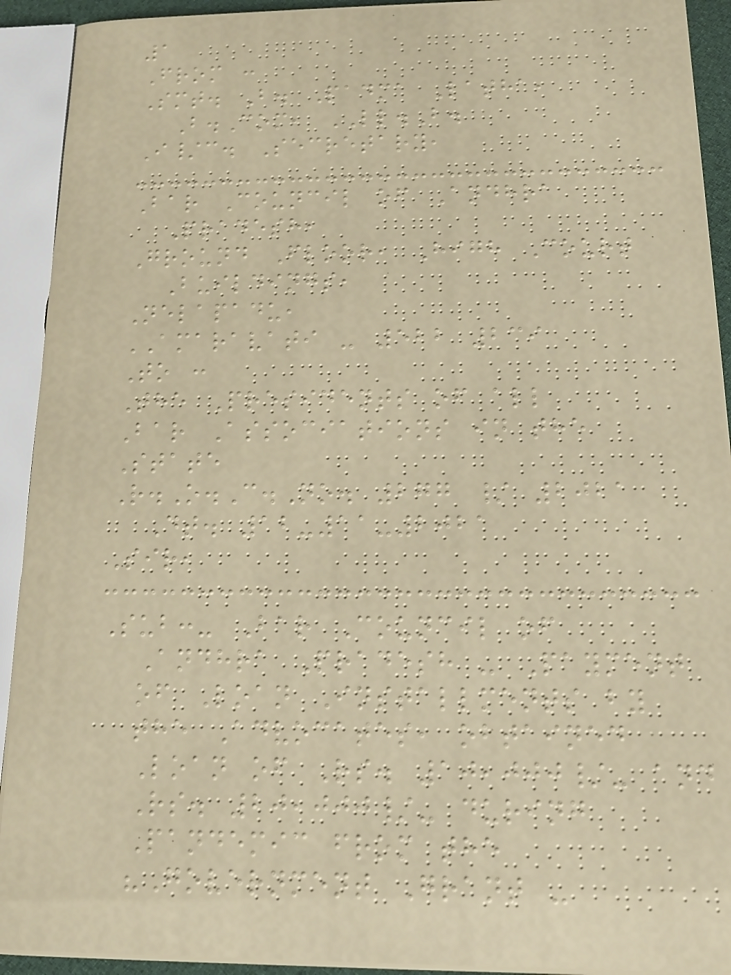1
From :
Smt. B. Padma Latha,
B.Com, LL.B.
I/c. Secretary,
Bar Council of Andhra
Pradesh,
Ground Floor, High Court
Buildings,
Nelapadu,
AMARAVATI - 522 239
To :
The Presidents of all
Bar Associations in the
State
R.O.C.No. 277 / 2021
Dt. 12-11-2021
Sir,
Sub:- Bar Council of
Andhra Pradesh - Payment
of Loan Installments by
the Advocates, obtained
Loan of Rs. 10,000/- and
Rs. 20,000/- during
Pandemic from the
"Government Grant -
